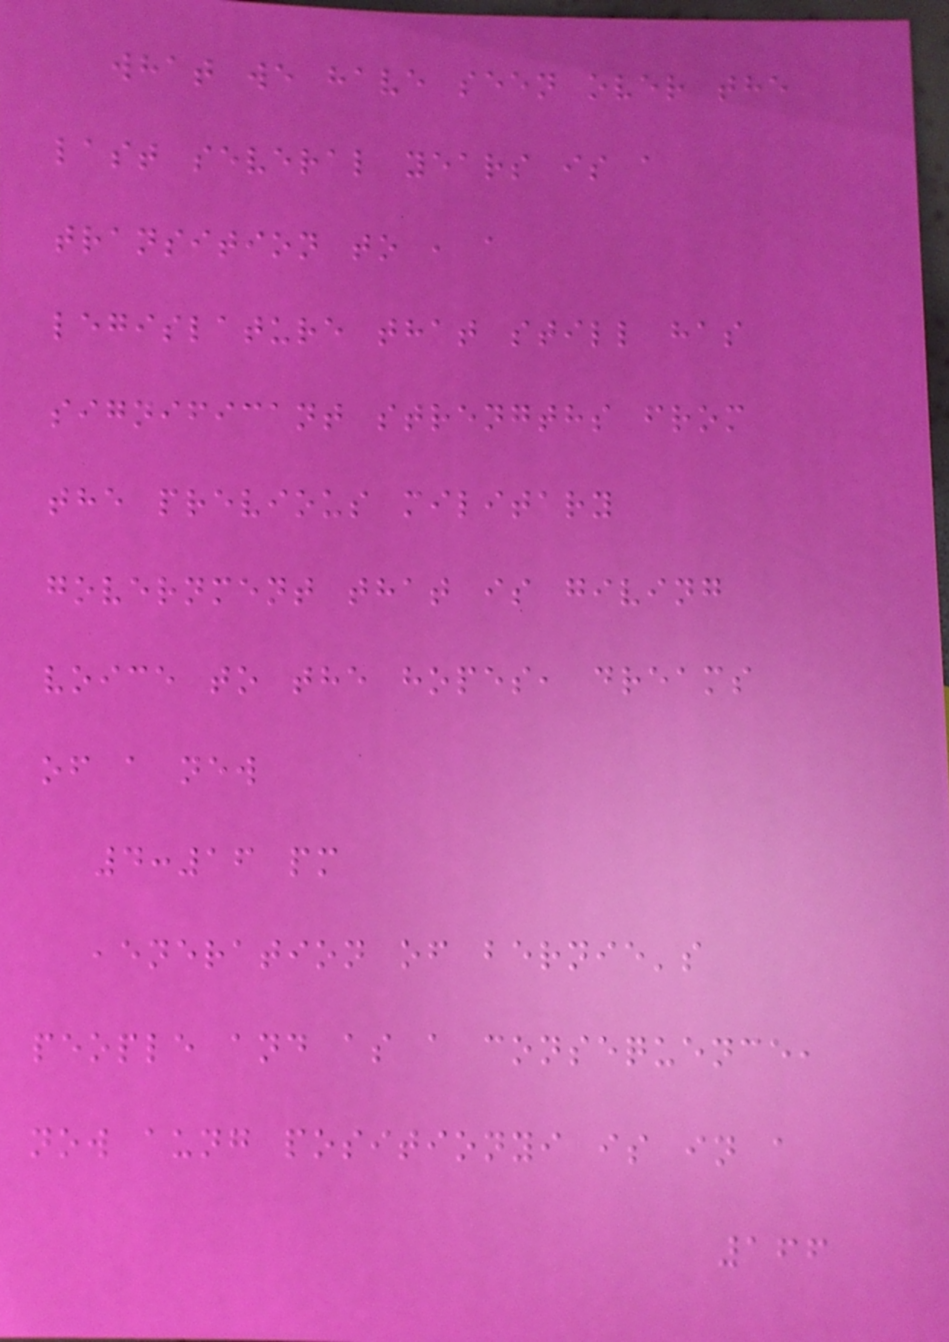what we have seen over the
last several years is a
transition to , a
legislature that still has
significant strengths from
the previous military
government that is giving
voice to the hopes, dreams
of a new
4:16 pm
,eneration of bernie's
people and as a consequence,
now aung positionyi is in a
166
